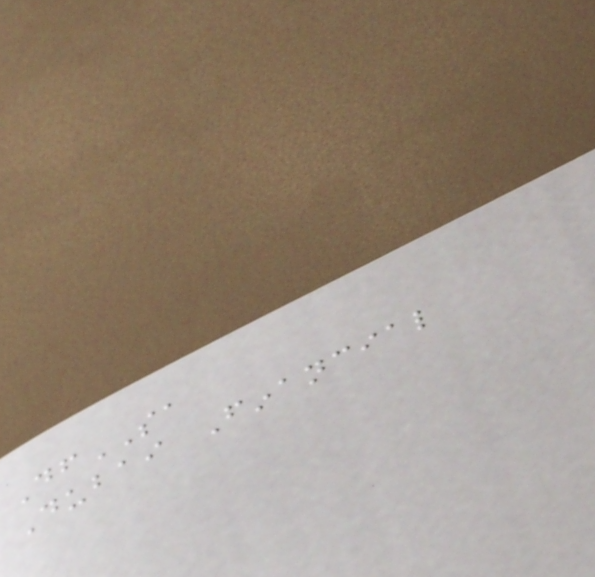DfSA
Dubai Financial
